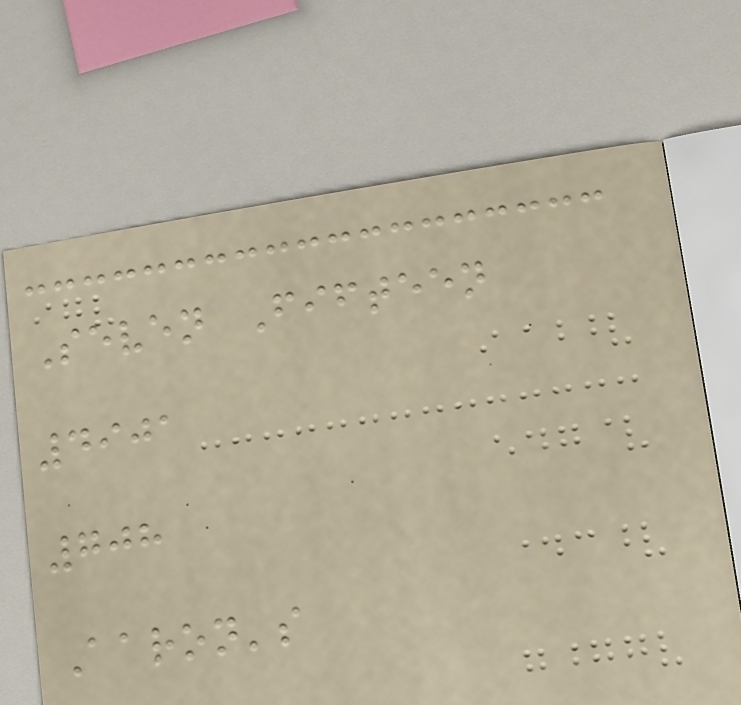Seven Fifteen
4901
708
Aaron's
